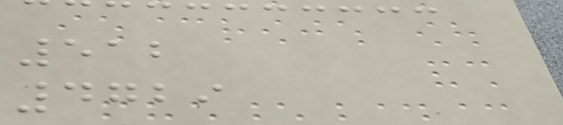512
4729
